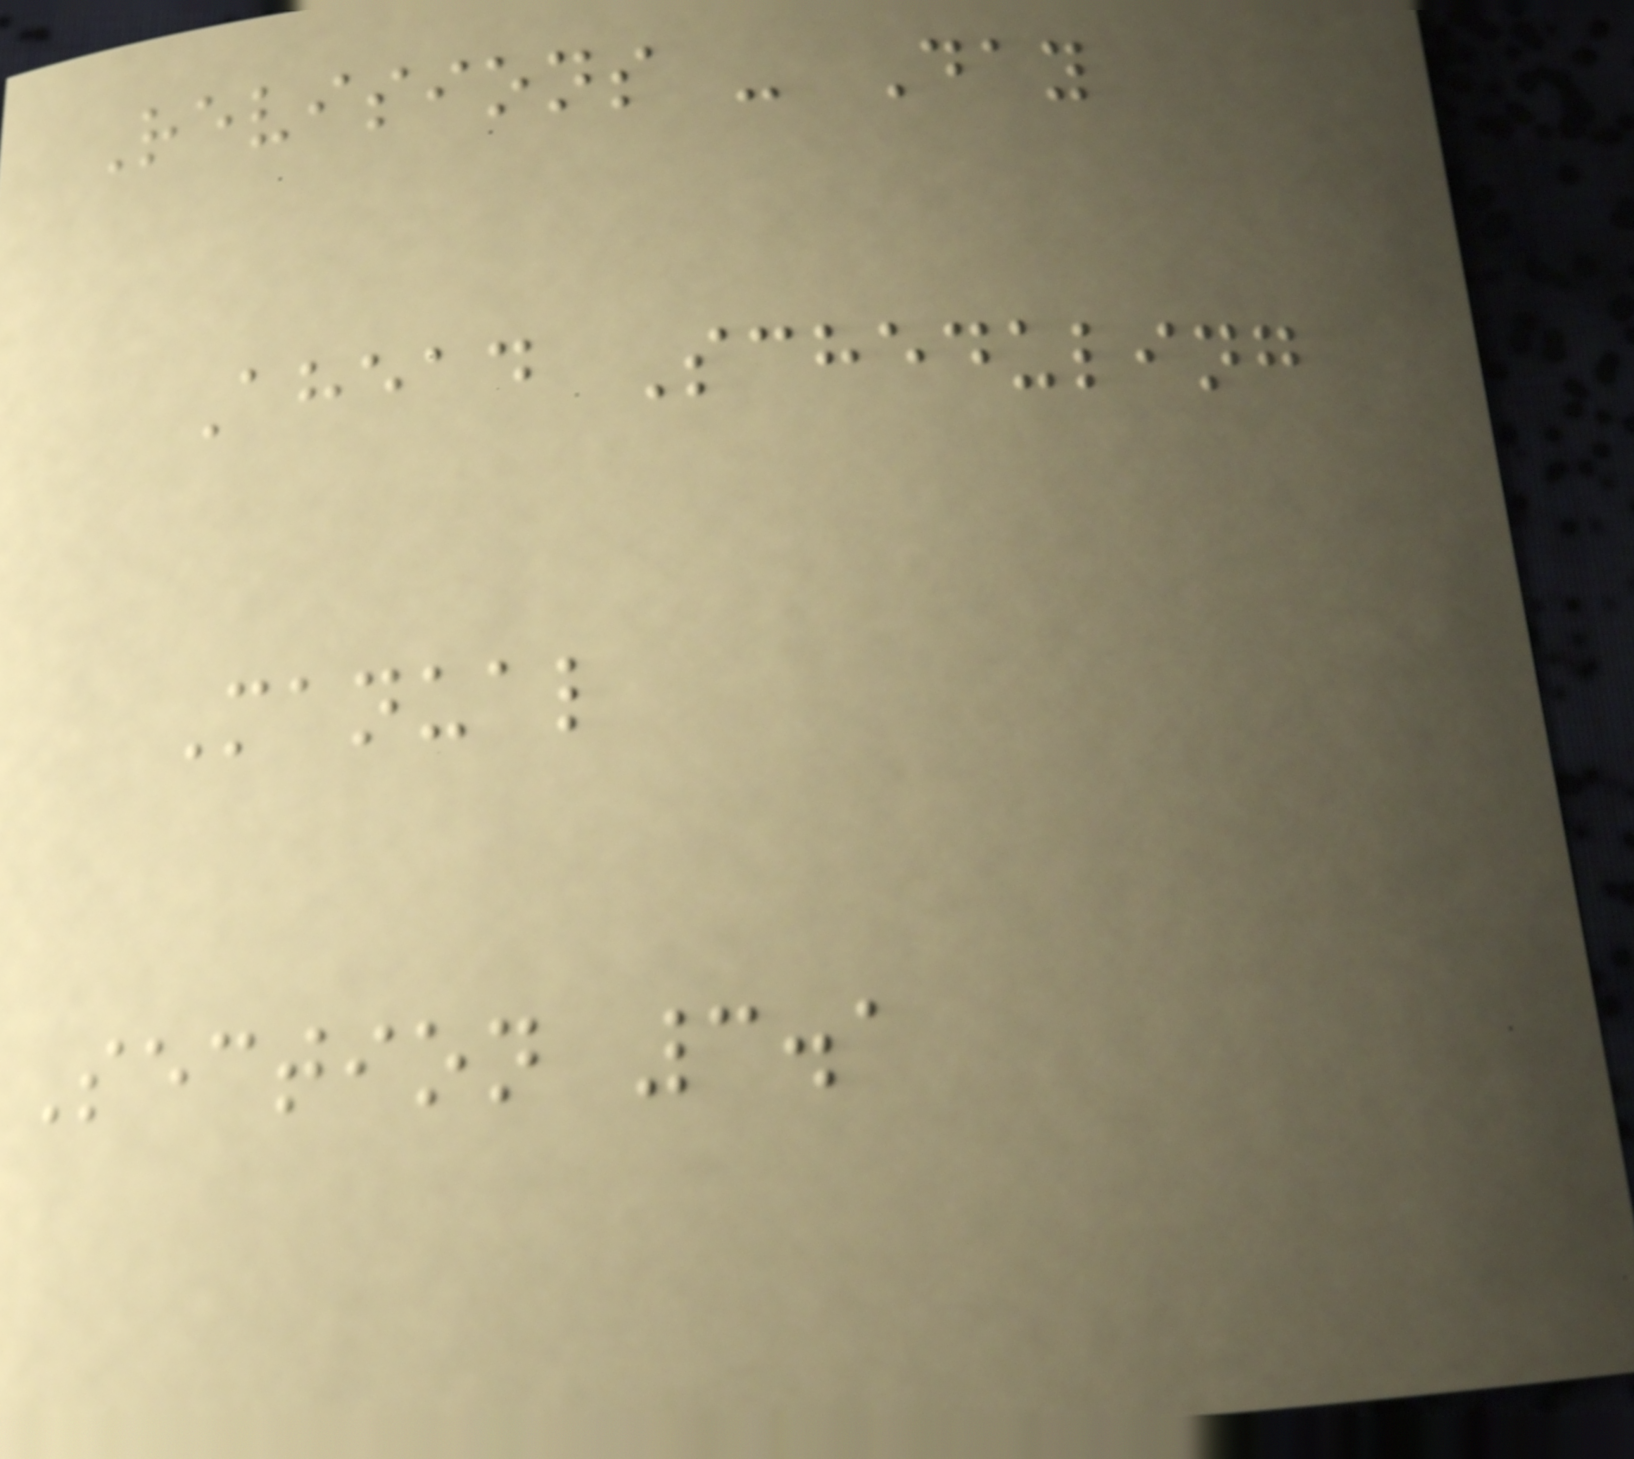Revisions - Day
Ahead Scheduling
Manual
Section 3.1
